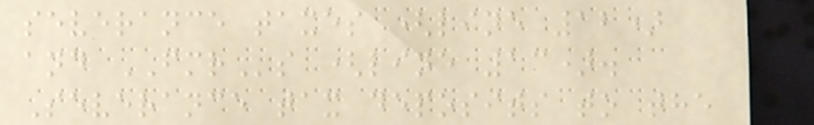severance taxes (line 12)
and FMRs (line 13).
Severance tax deposits to the
